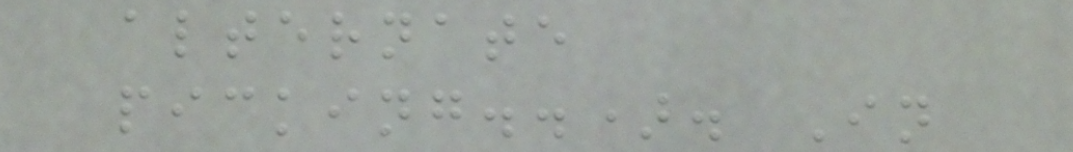alternate
picking..). In
